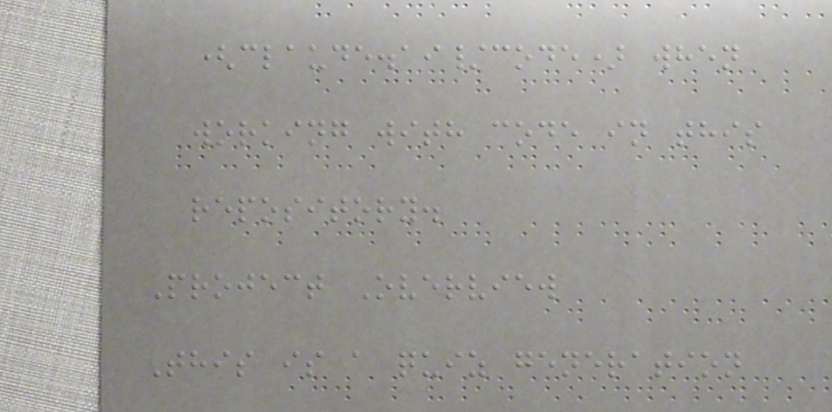(claude.ai/code) when
working with code in this
repository.
Project Overview
This is a quiz generation
